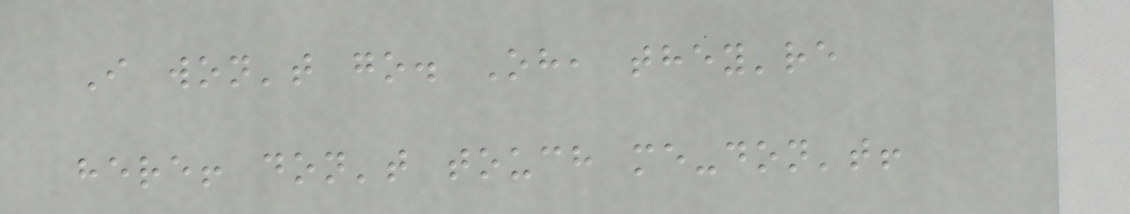I won't go. Oh, they're
here! don't touch me-don't!
